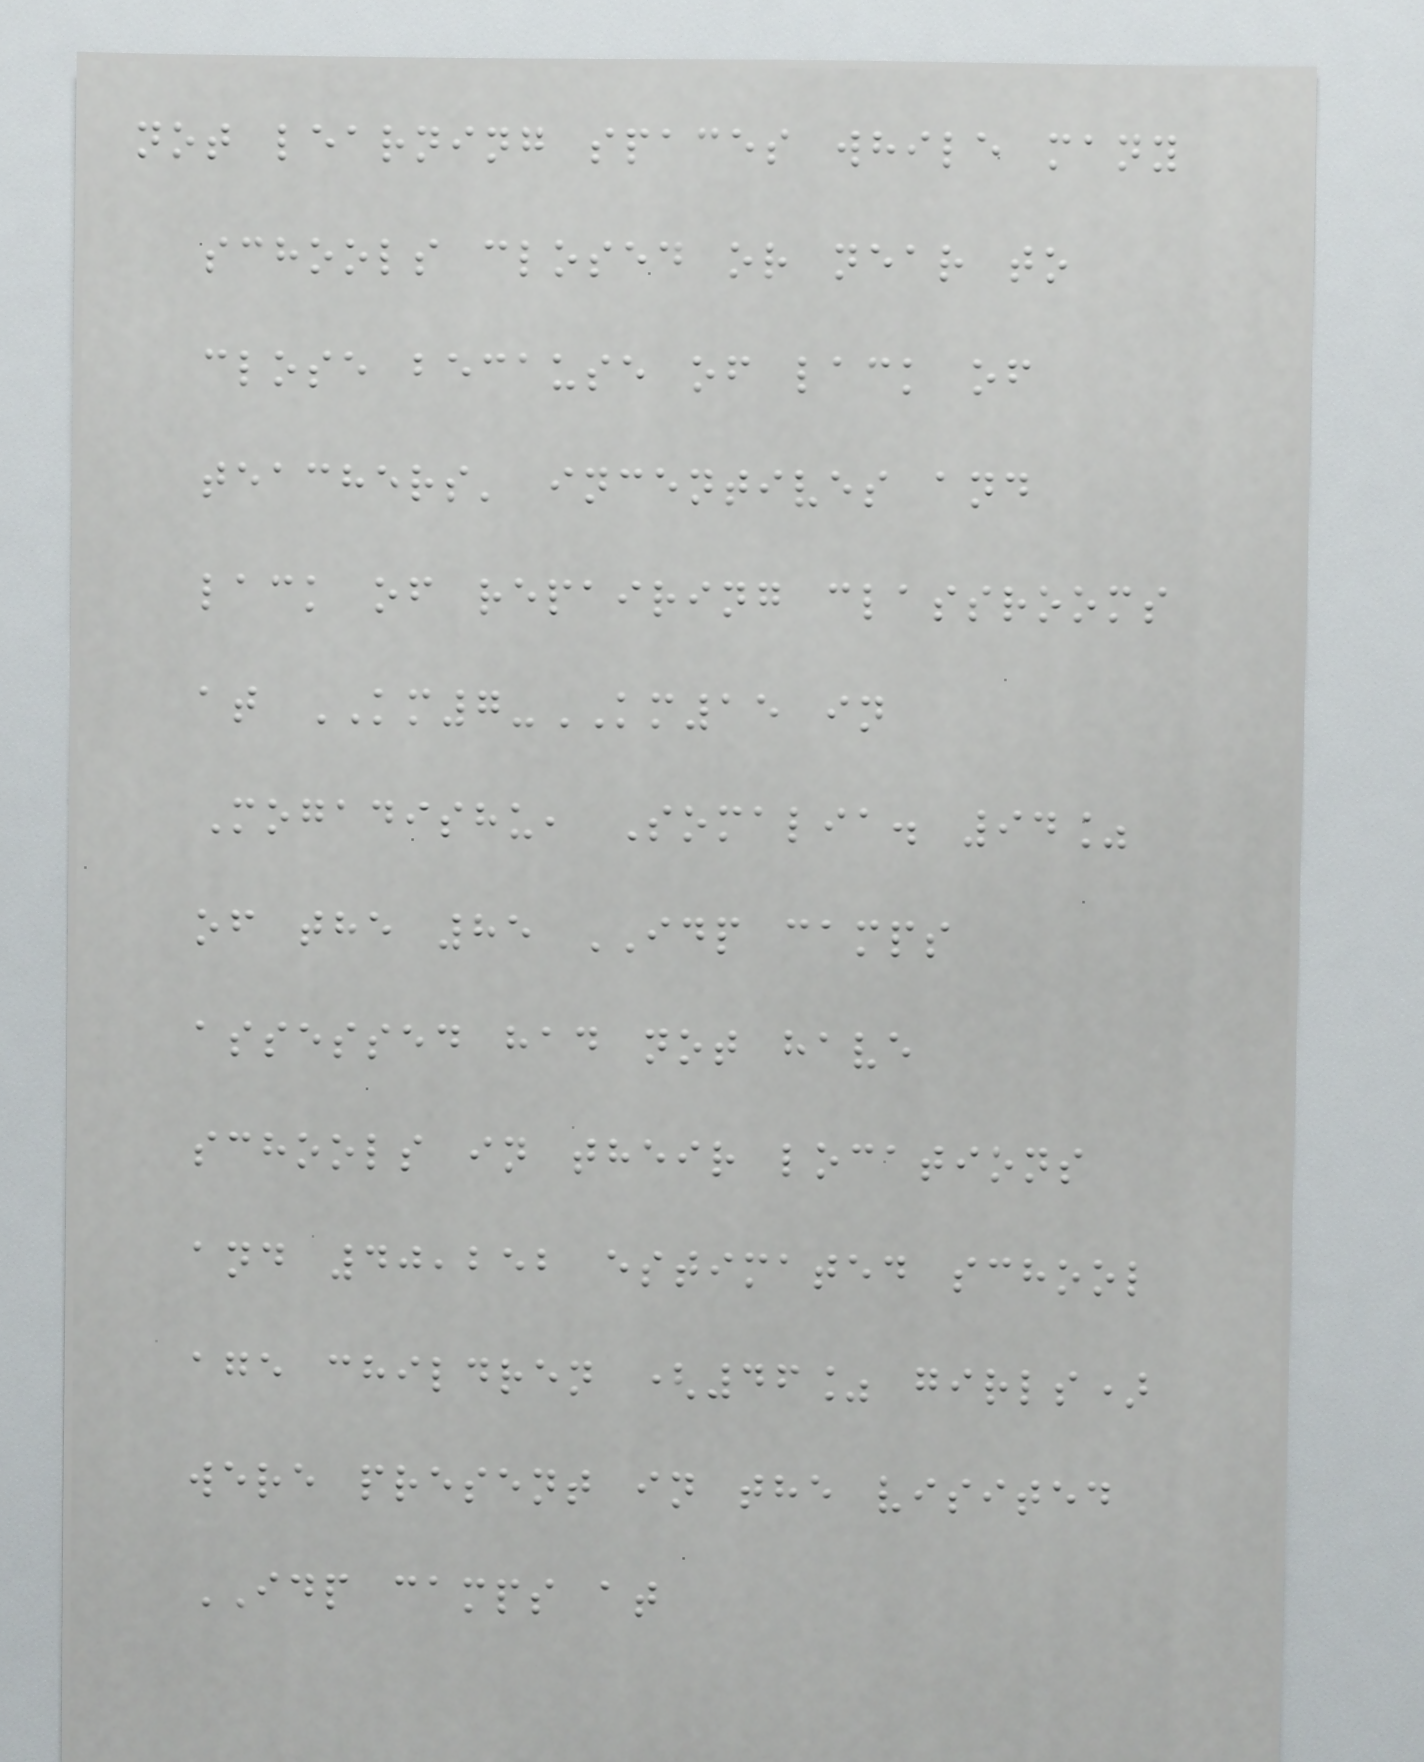not learning spaces while many
schools closed or near to
close because of lack of
teachers' incentives and
lack of repairing classrooms
at KM7-KM15 in
Mogadishu, Somalia. 94%
of the 85 IDP camps
assessed had not have
schools in their locations
and 40,252 estimated school
age children (46% girls)
were present in the visited
IDP camps at
